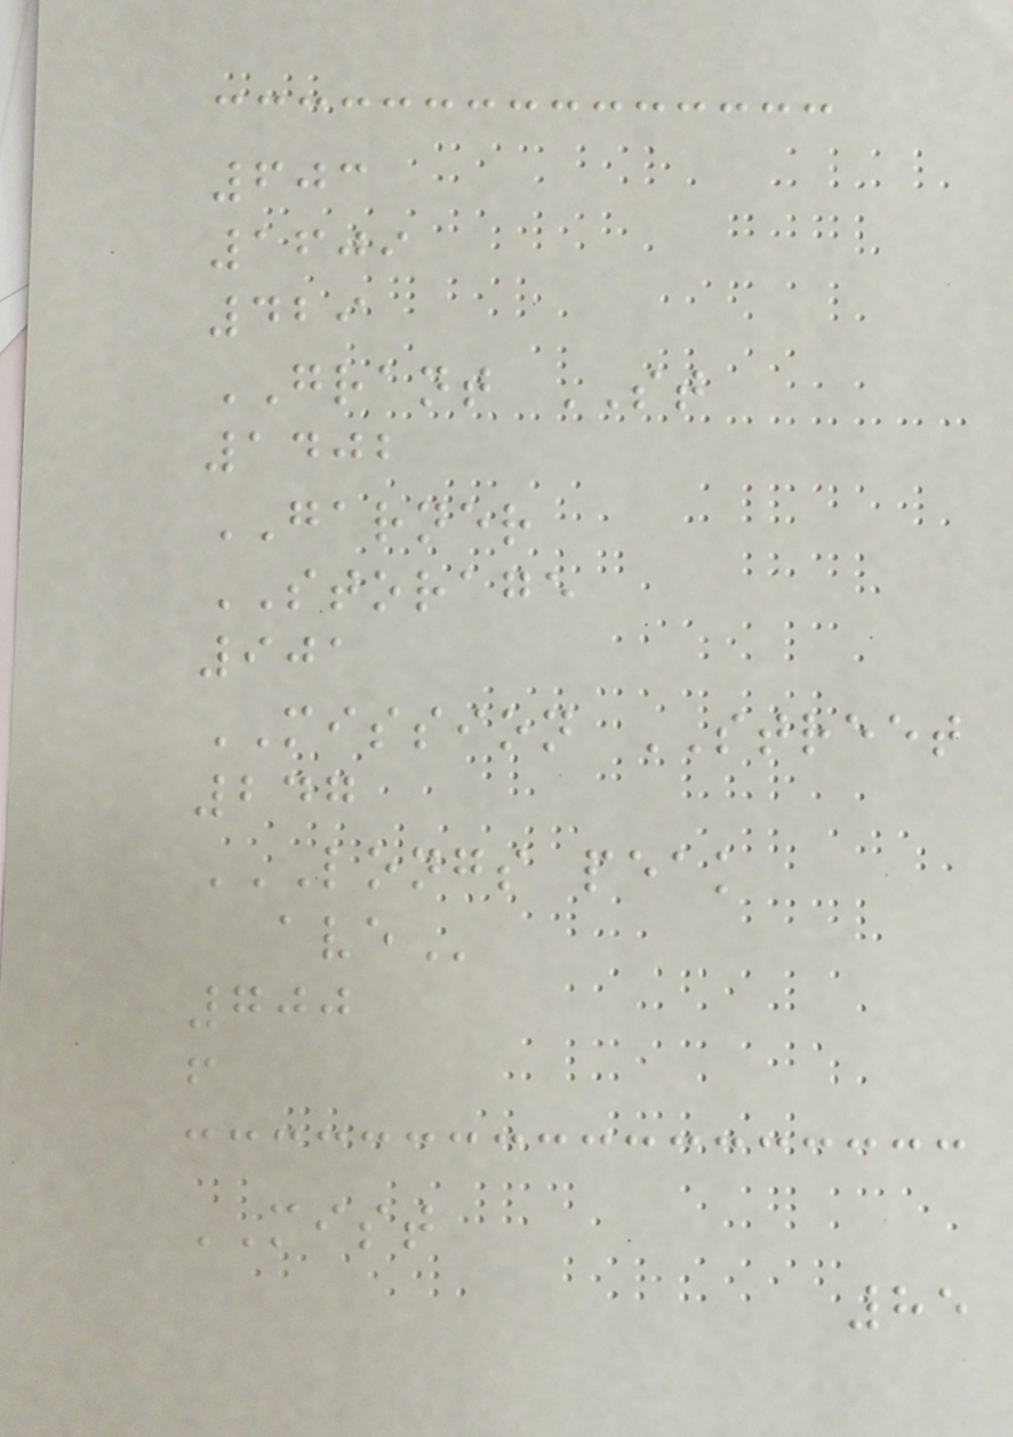603
1609
429
GRANT ST
1402
GARNER
STORAGE
901
MISSION STREET
247
LONGS PEAK
AVE
700
f
MIST
85
